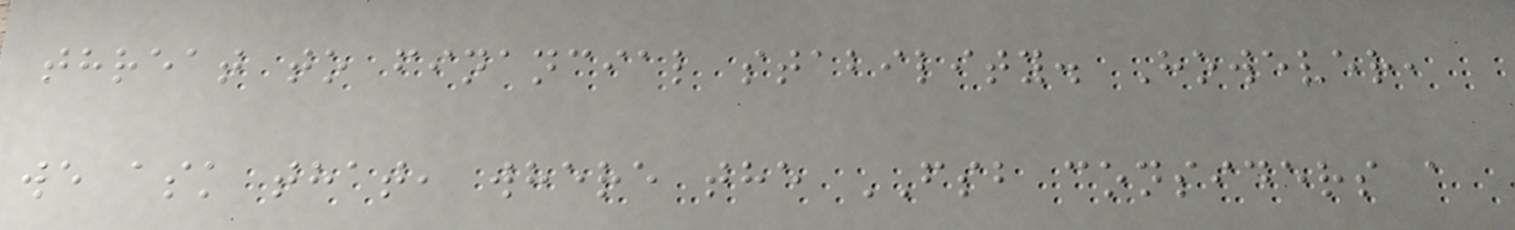threat to financial stability. However,
we ask that, where the FSB considers a
